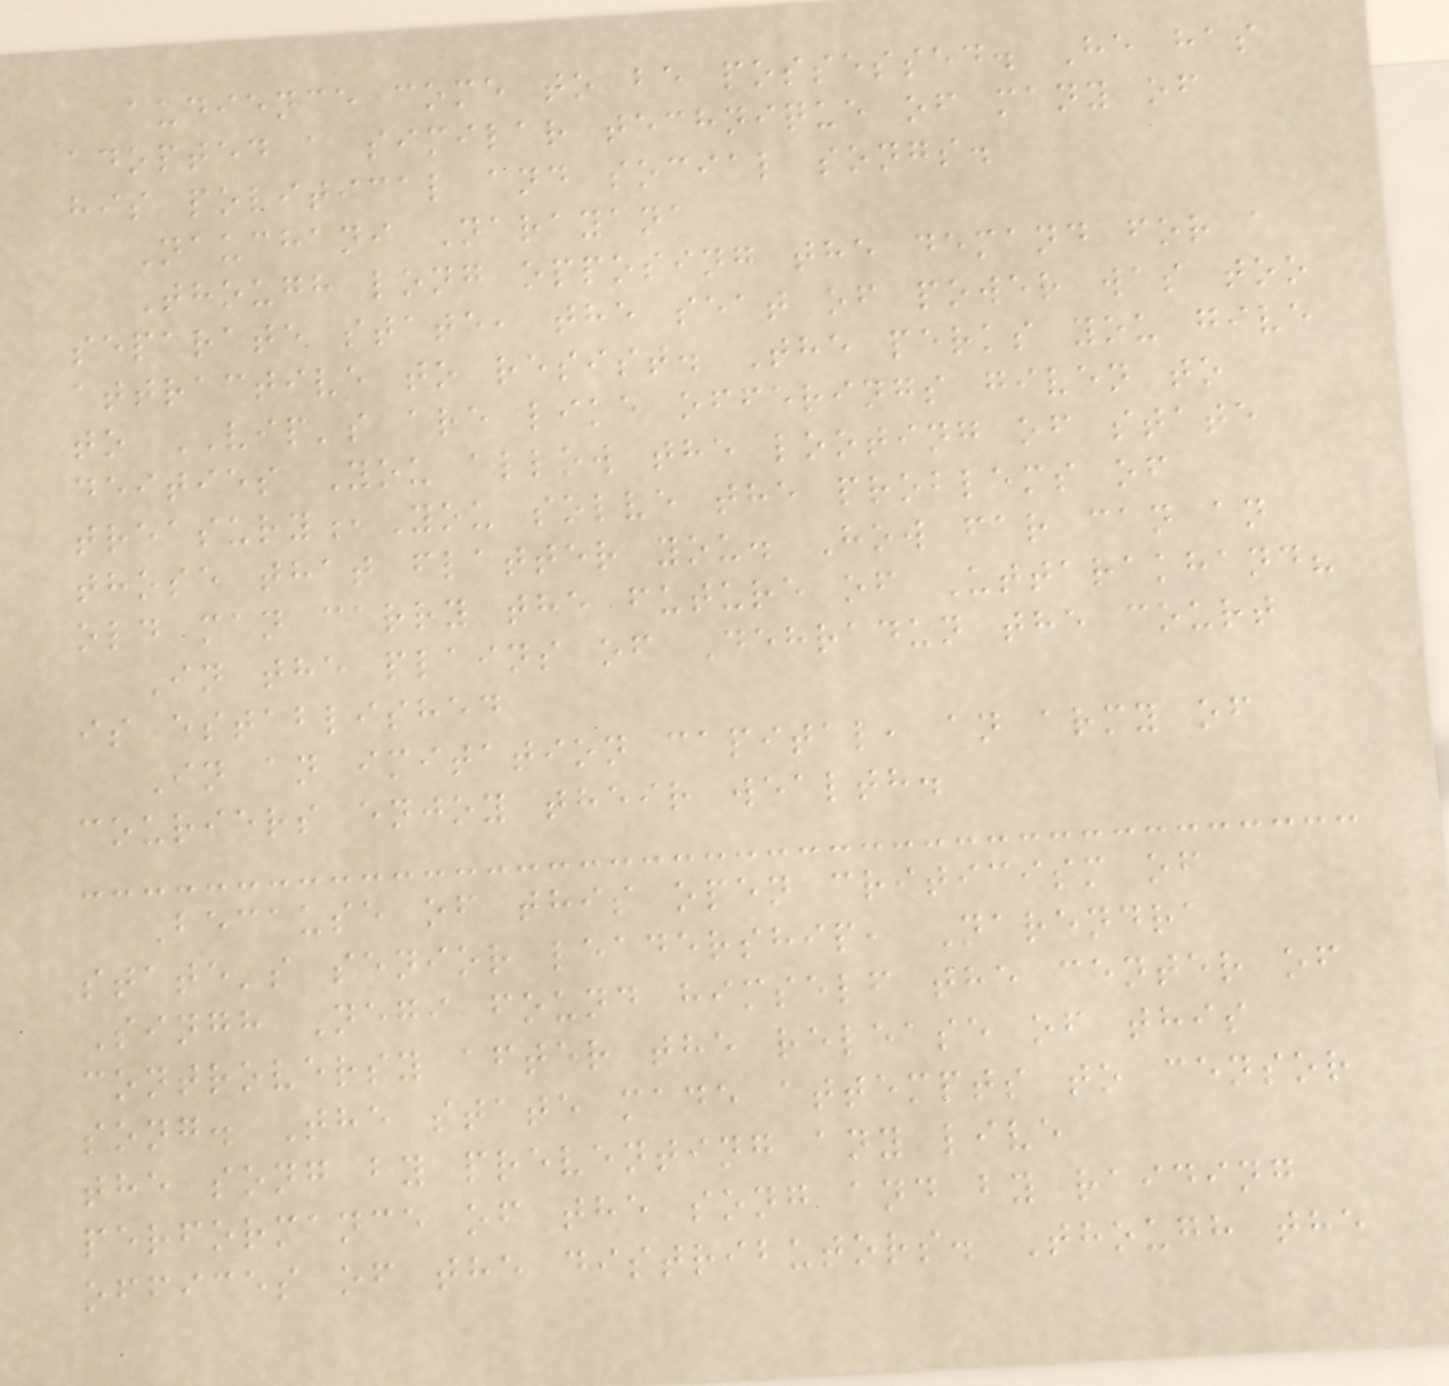audience come to be possessed. He has
adopted a similar technique of many of
his political and social songs.
Nauchani Narayana
Though long opposing the demand for a
separate state, the seat of power was too
attractive to resist. The perks you give
to VIP's are like offerings given to
deities You allow the looting of state
treasury,You solve the problems of
those that flatter you. How far can an
old man carry the future of Uttarakhand?
In the plains of Dehradun the court
is established
In an imitation capital, an army of
couriers enjoy their wealth.
Because of this open criticism of
state's senior leadership, Narendra
Singh Negi found himself the center of
controversy after the release of this
song. The state made attempts to censor
the song by preventing any live
performance of the song and by raiding
offices of the distributors. Though the
